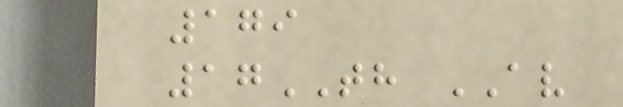179
17TH AV
